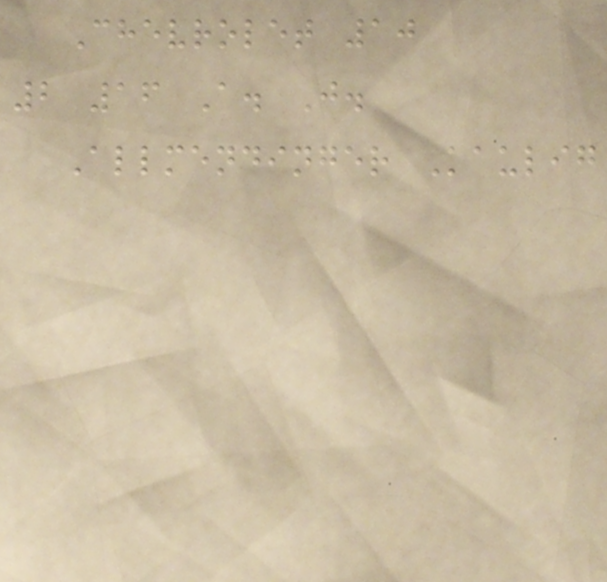Chevrolet 10
2 16 A. J.
Allmendinger Kaulig
